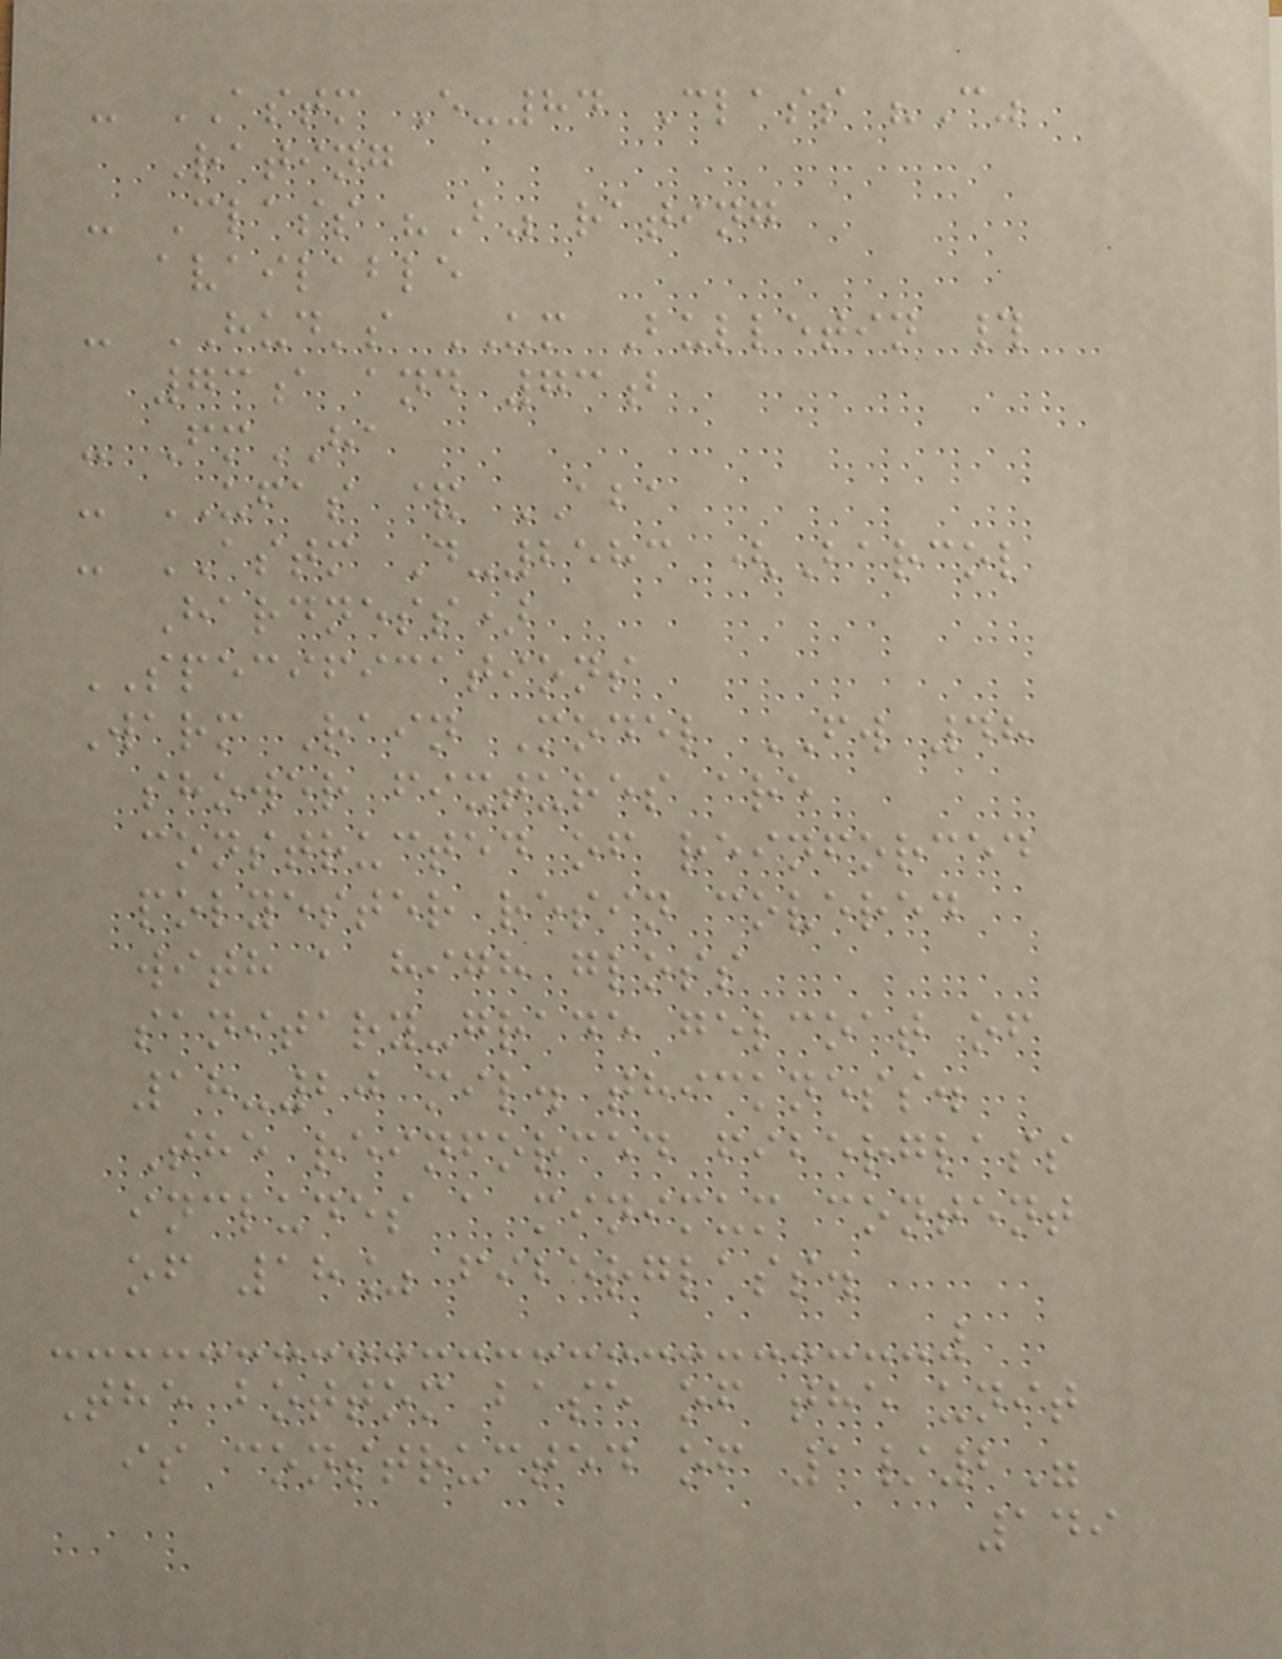- ASTM E-84 Class "C"
Rating
- Class "B" rating
available
- HUD's UM Bulletin #
73a and 73b
- FmHA
- UFAS & ABA
- ASTM D-2583 (Barcol
Hardness)
SPECIFICATIONS
Warm Rain Model FW 48
shower fixtures are
constructed of reinforced
polyester resin covered
with a high gloss
sanitary-grade gelcoat of
18-20 mil. thickness.
The reinforced fiberglass
includes a minimum content
of 18% fiberglass.
The bottom base of the unit
is constructed of 1/2"
149
